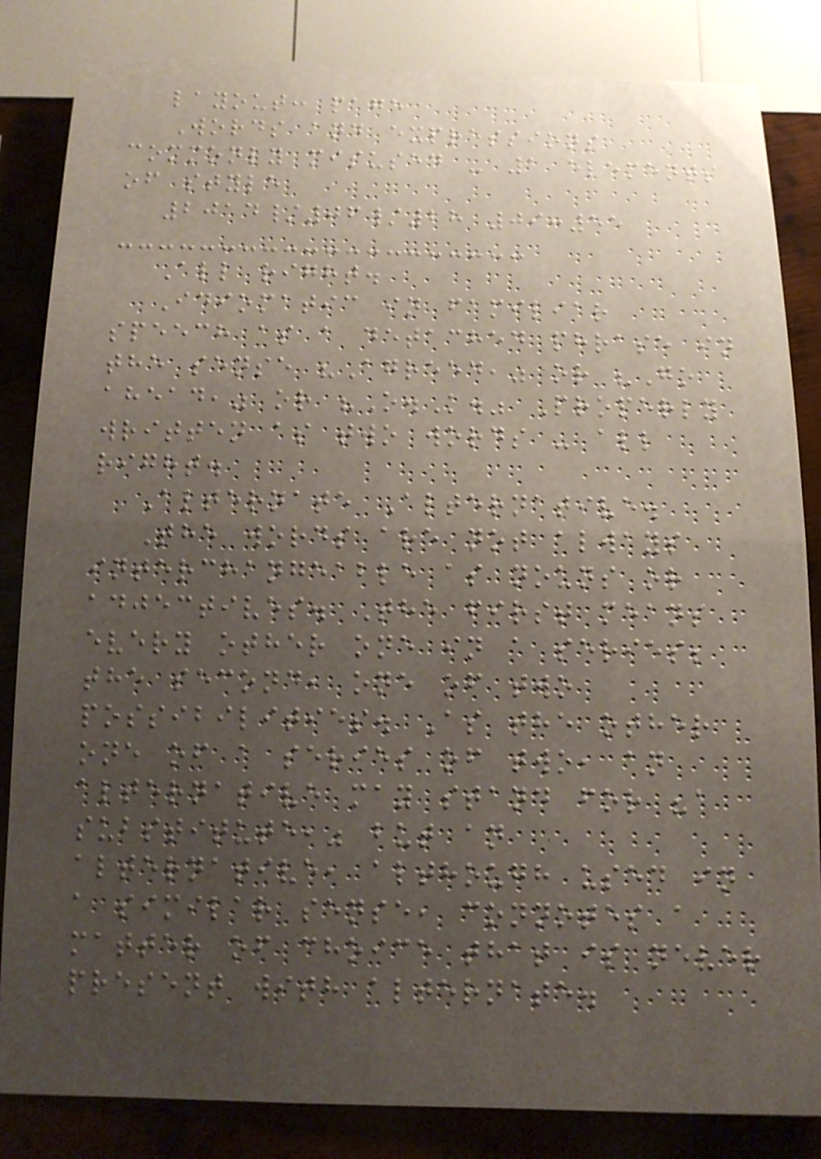layout: page
Words and expressions
commonly misused - 1 elements
of style
2014/06/28 09:55
All right.
Idiomatic in familiar
speech as a detached phrase in
the sense "Agreed," or "Go
ahead," or "O.K." Properly
written as two words - all
right.
Alternate Alternative.
The words are not always
interchangeable as nouns or
adjectives. The first means
every other one in a series;
the second, one of two
possibilities. As the other
one of a series of two, an
alternative may stand for "a
substitute," but an
alternative, although used in
a similar sense, connotes a
matter of choice that is never
present with alternate.
